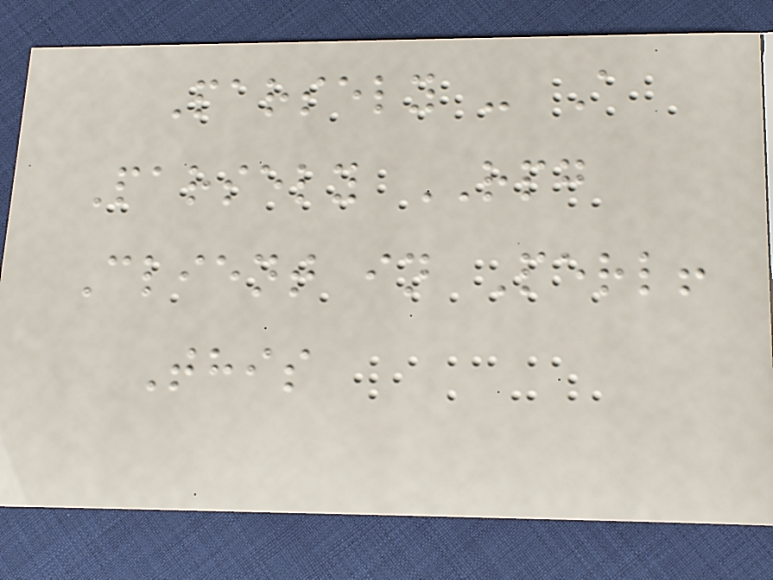Parsely - A
Parsely RPG
Client in Perl!
This
